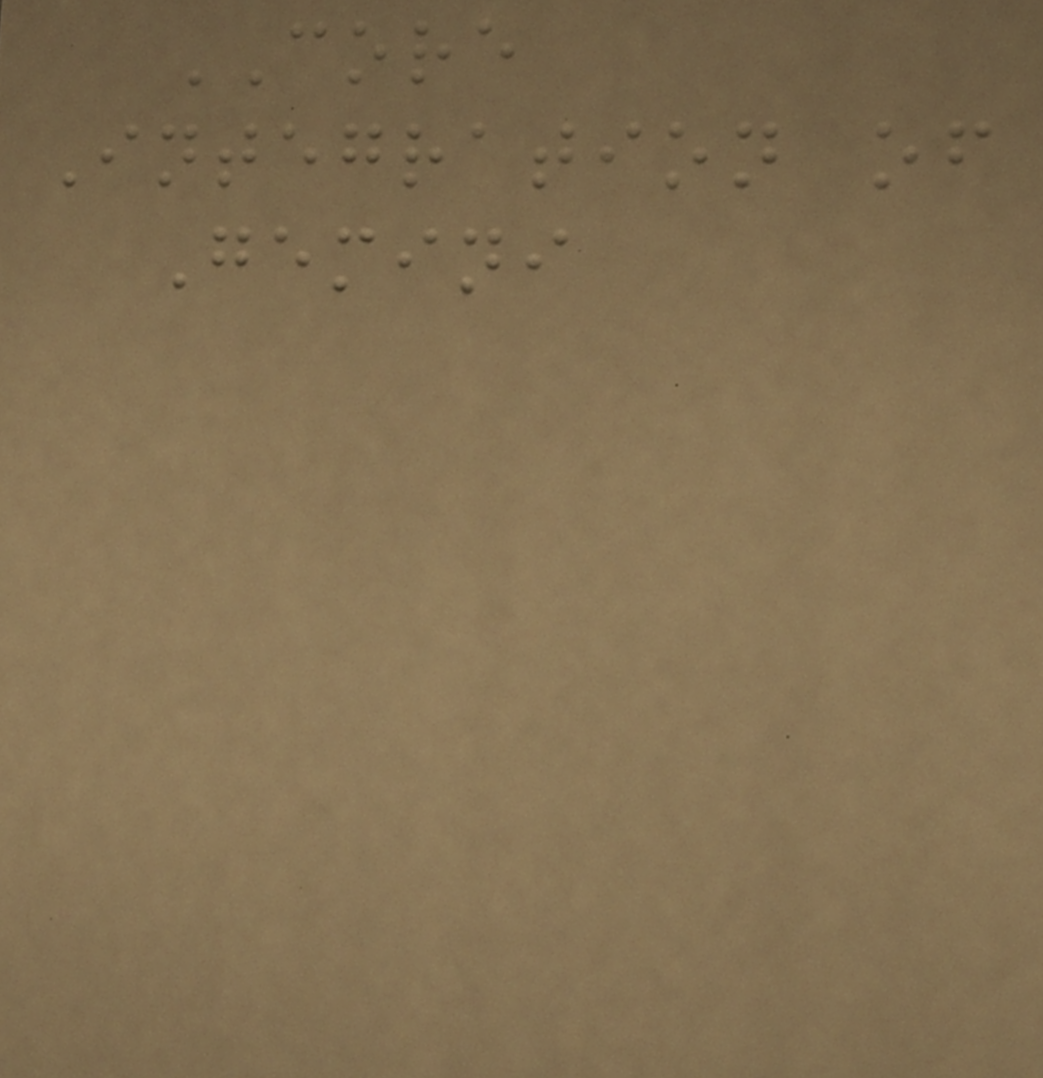CORE
Integration of
Gemini
